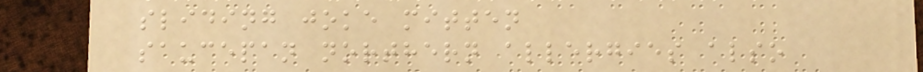sliding joke mitten
saucepan northern allergies also
